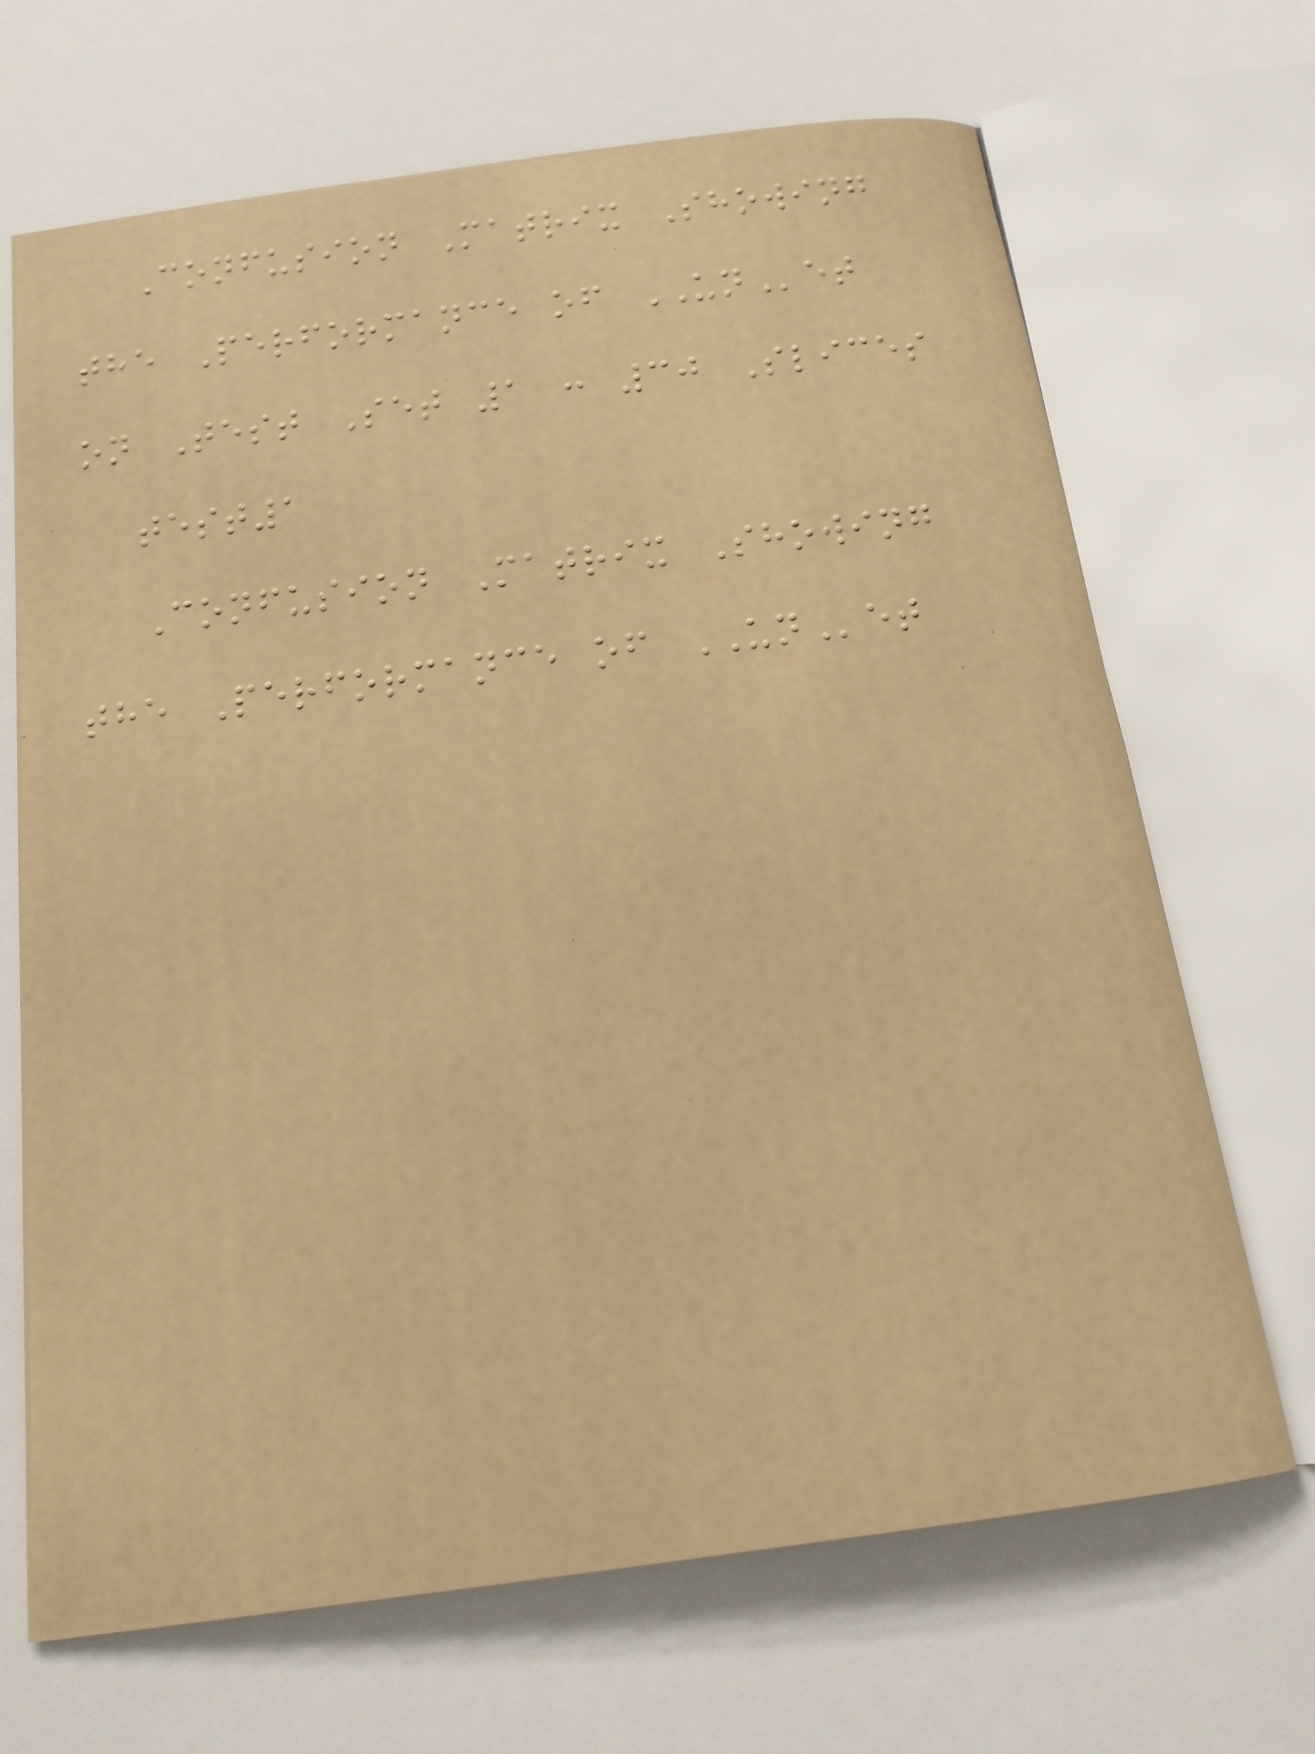Confusion Matrix Showing
the Performance of UNet
on Test Set 1 : 30 Slices
test1
Confusion Matrix Showing
the Performance of UNet
